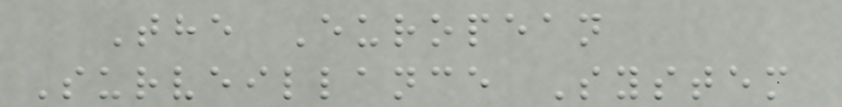The European
Surveillance System
